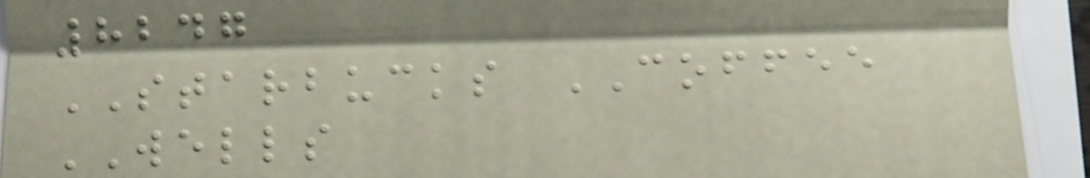8247
STARBUCKS COFFEE
WELLS
